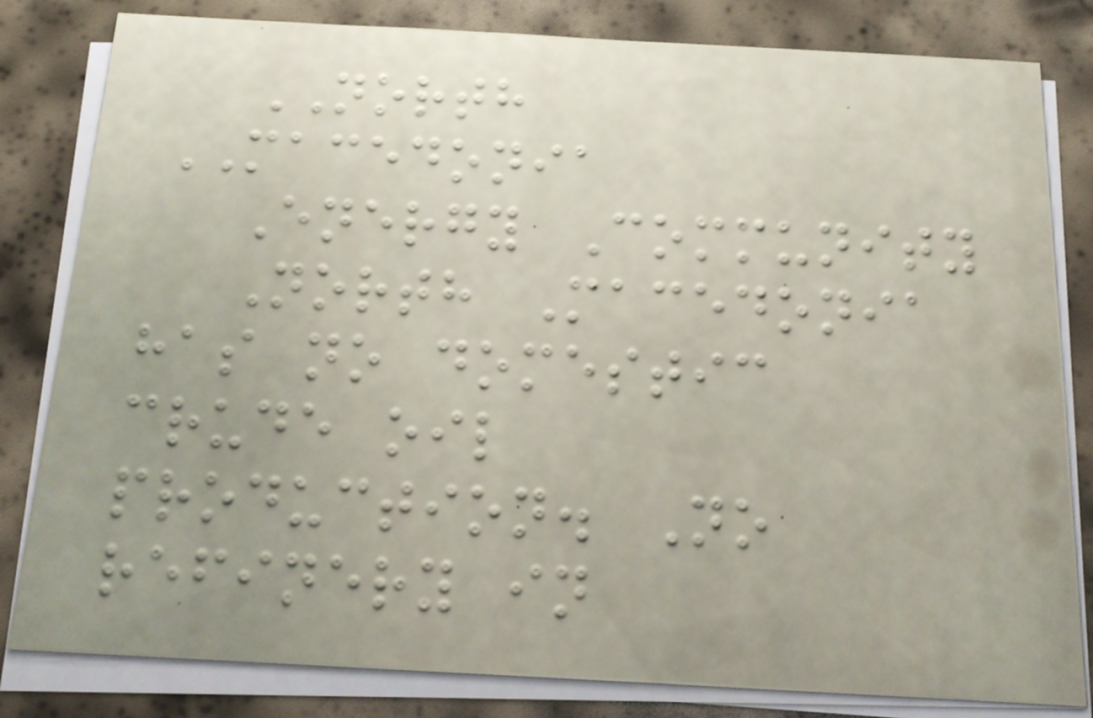NORTH
MACEDONIA
Energy Community
North Macedonia
has no domestic
crude oil
production. No
refinery in
